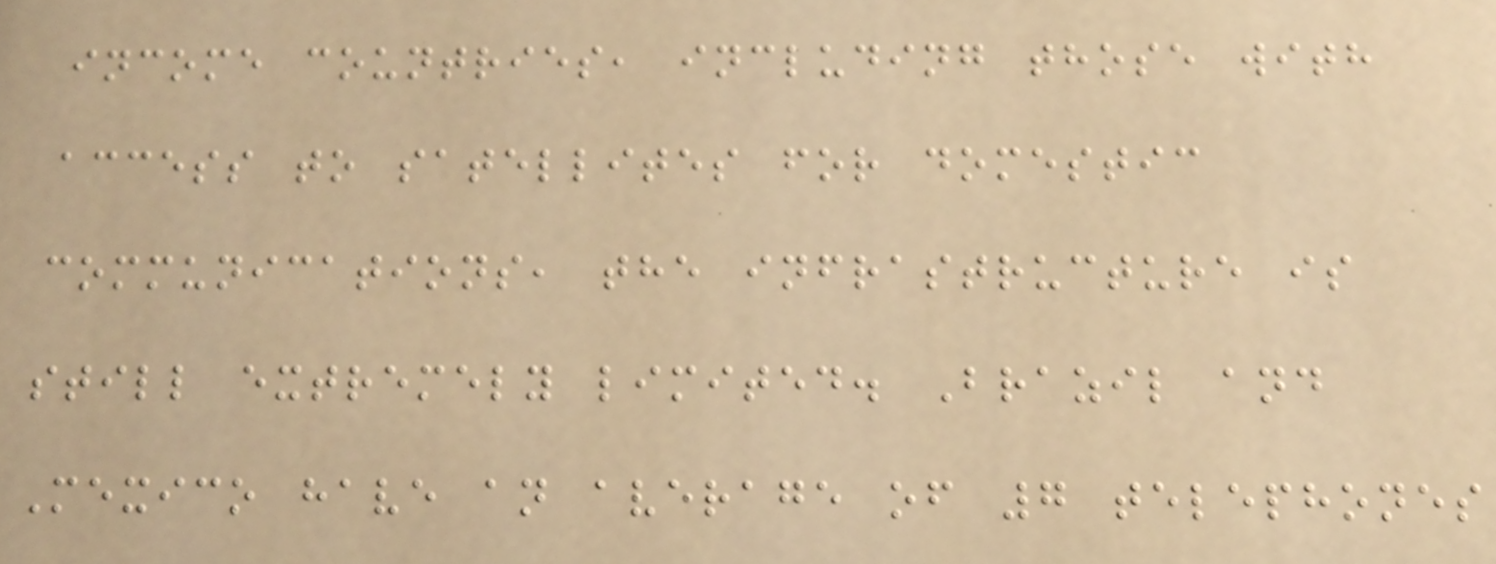income countries, including those with
access to satellites for domestic
communications, the infrastructure is
still extremely limited. Brazil and
Mexico have an average of 7 telephones
